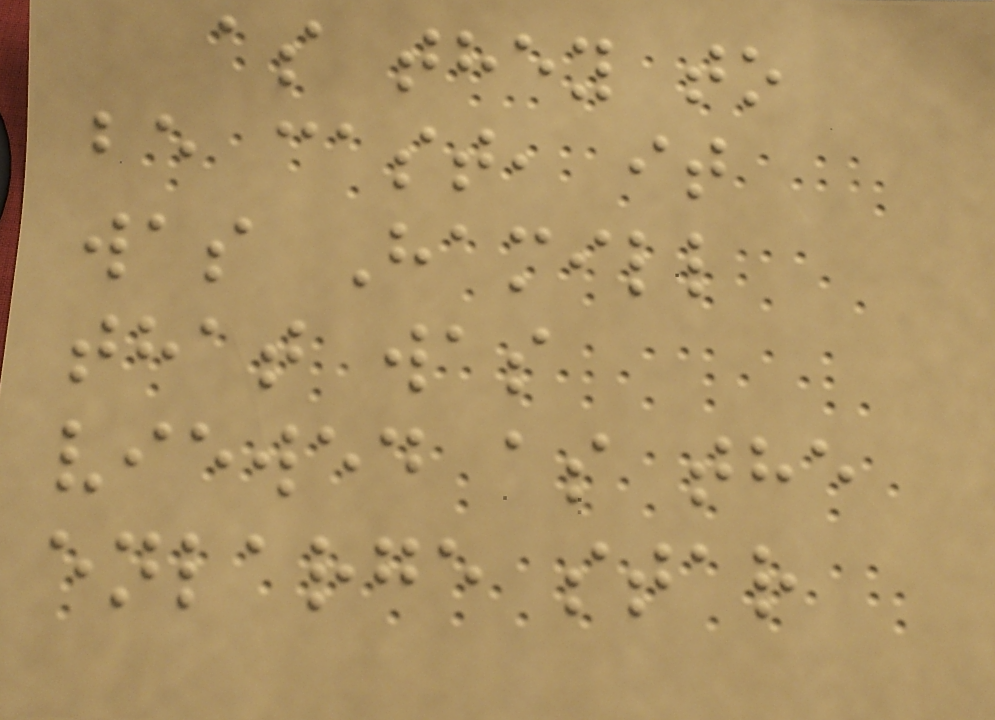as they to
be cast, it
was Hamill
that was
viewed as the
enlarge star
